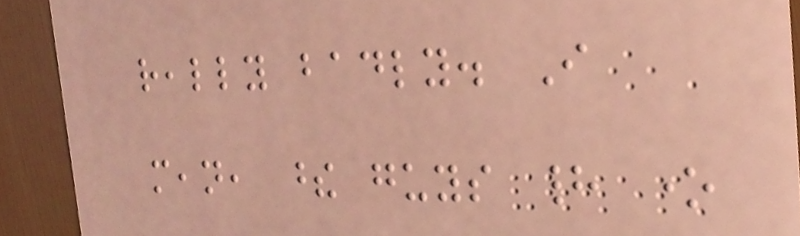really badly. I
mean, these guys had one
